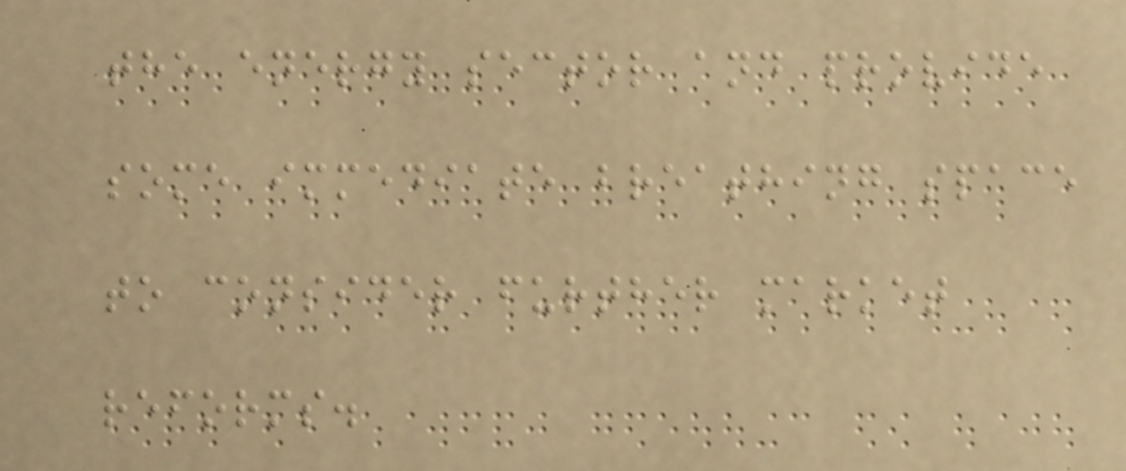the energy sector and provide
some immediate breathing space
to consider further market
reforms.
